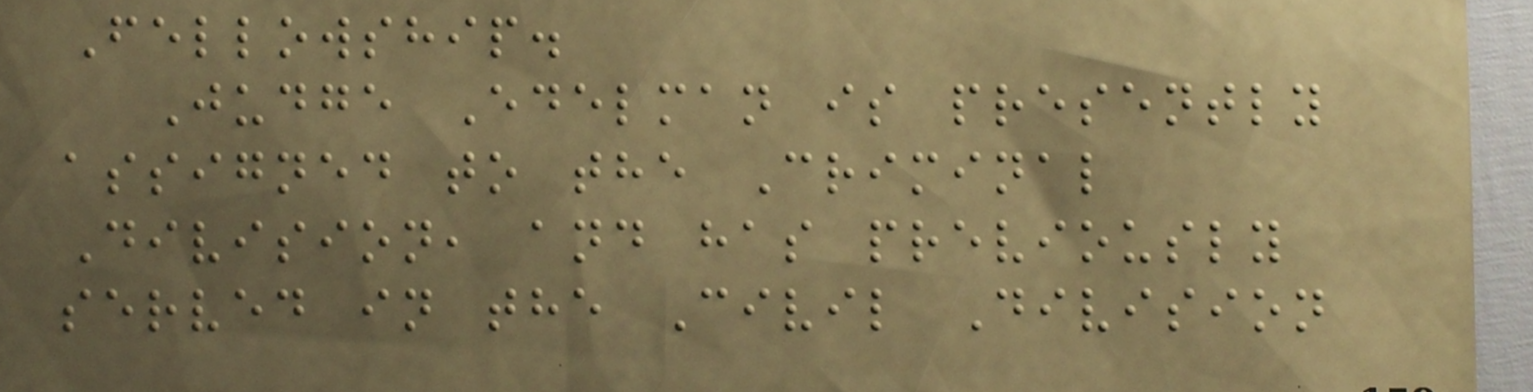Fellowship.
Judge Edelman is presently
assigned to the Criminal
Division, and has previously
served in the Civil Division
